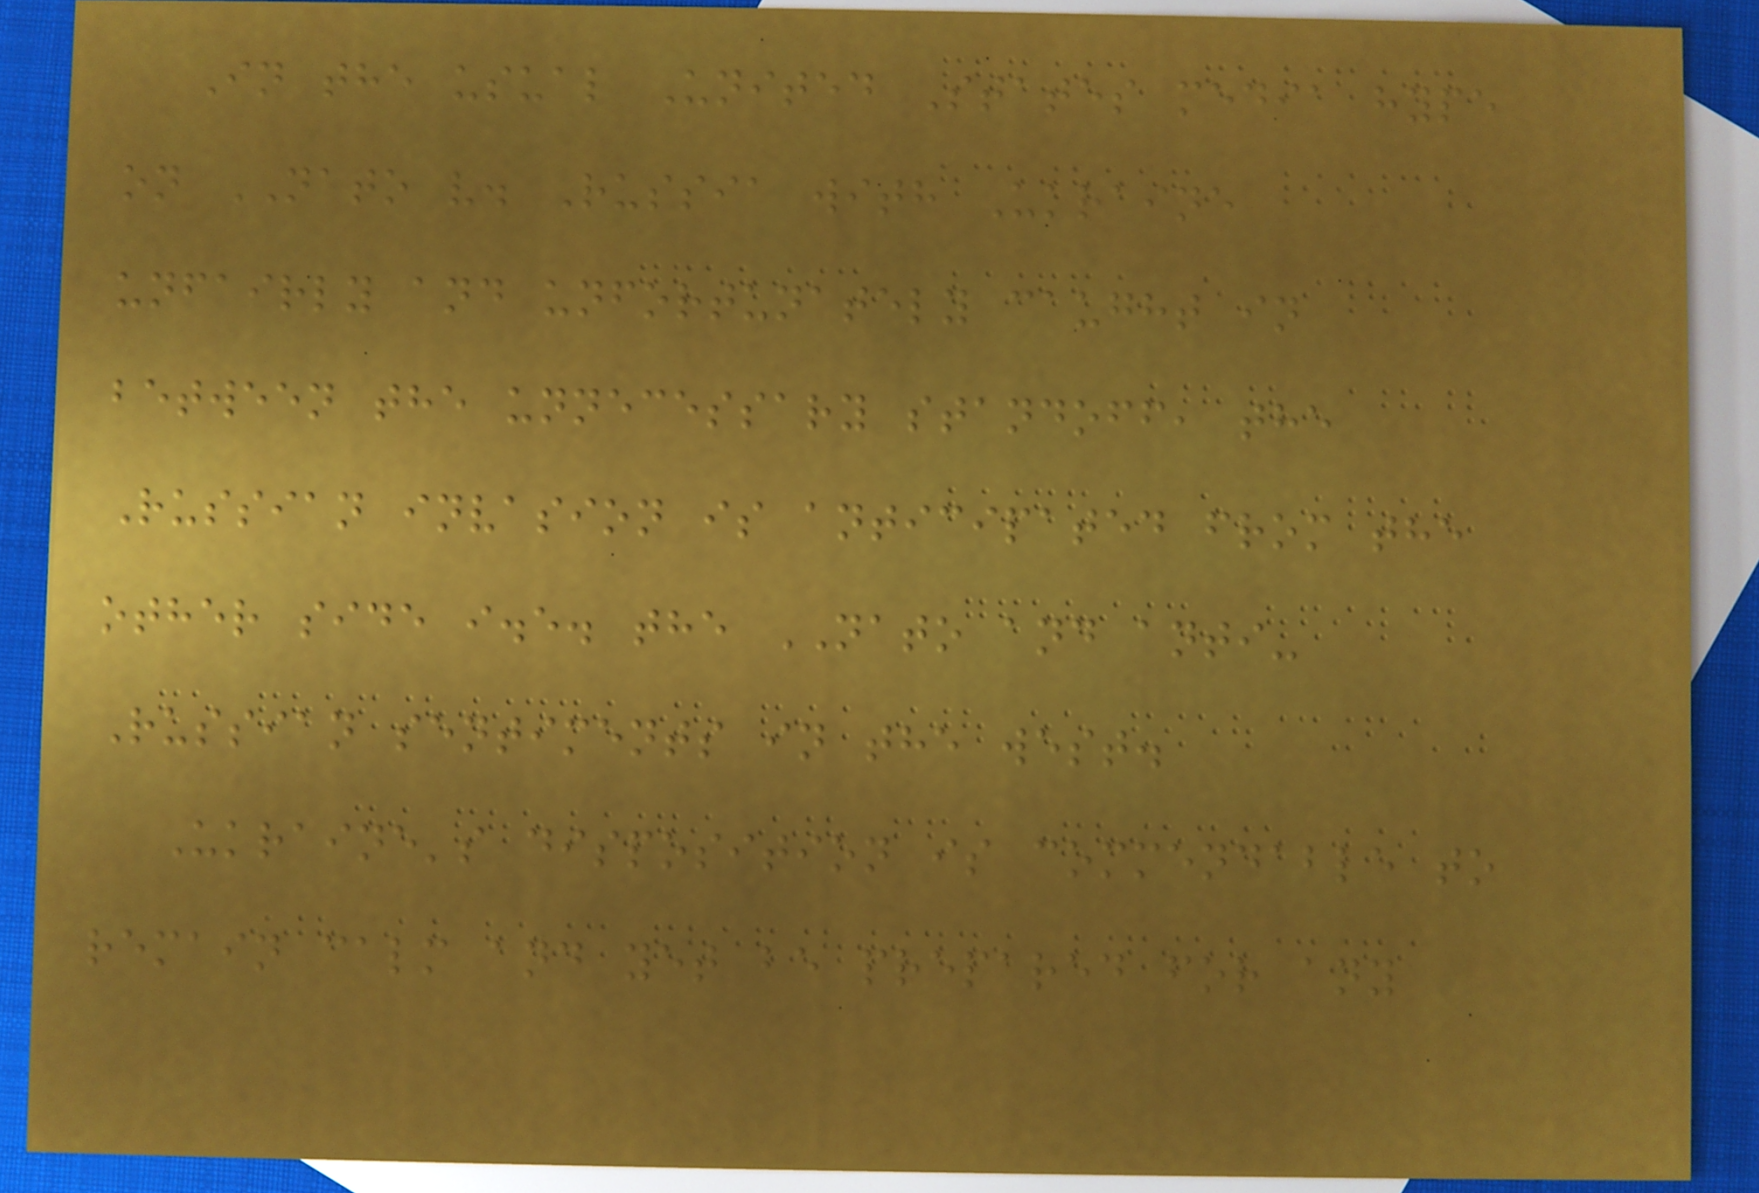In the usual United States media hype
on NATO v. Russia with Ukraine
unfairly and unfortunately caught in
between the unnecessary standoff, the
Russian invasion is anticipated from the
other side i.e. the NATO and anti-
Russian sentiments in the west.
Ukraine's disposition is commendable to
remain calm and yet be prepared for any
